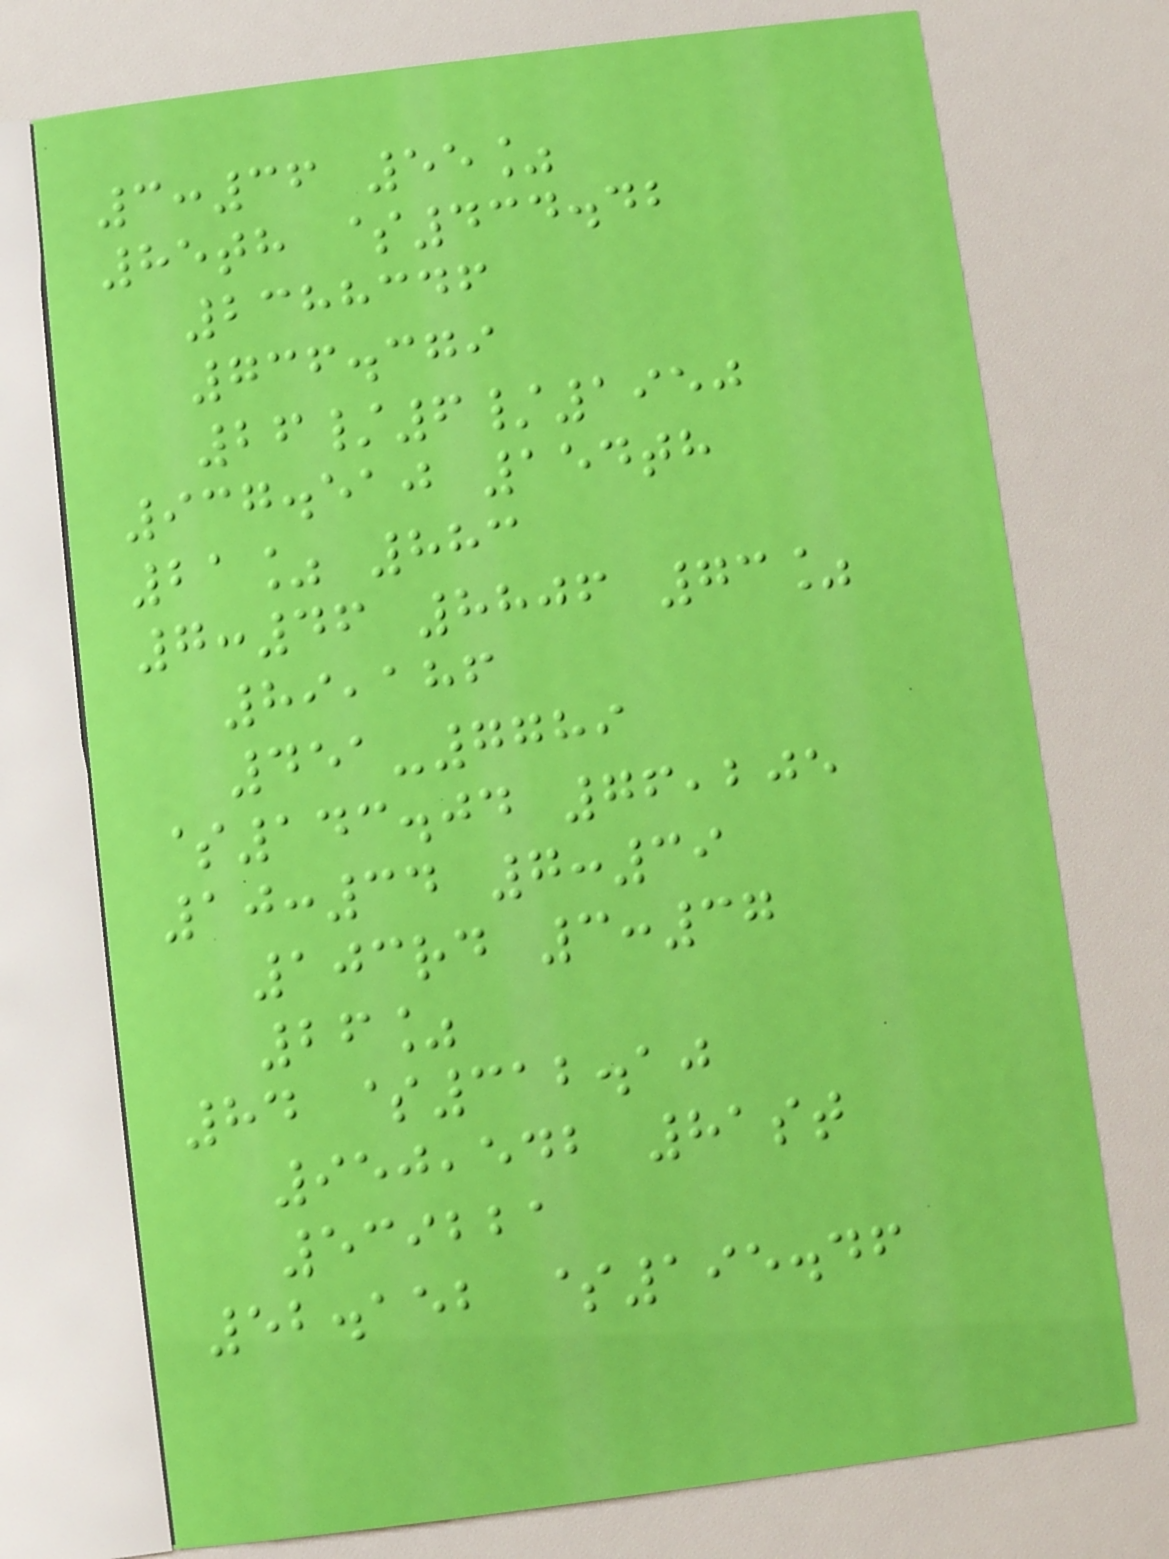3:36 55%
85th $434.42
2388346
736.379
26/6/1950
937.510 154th
21% 883
7:46 8806 73%
89,186
451-7789
$143.04 76,205
10:34 7:39
103rd 3:37
26%
84 $312.10
950,542 81st
539221
52.152 $195.46
